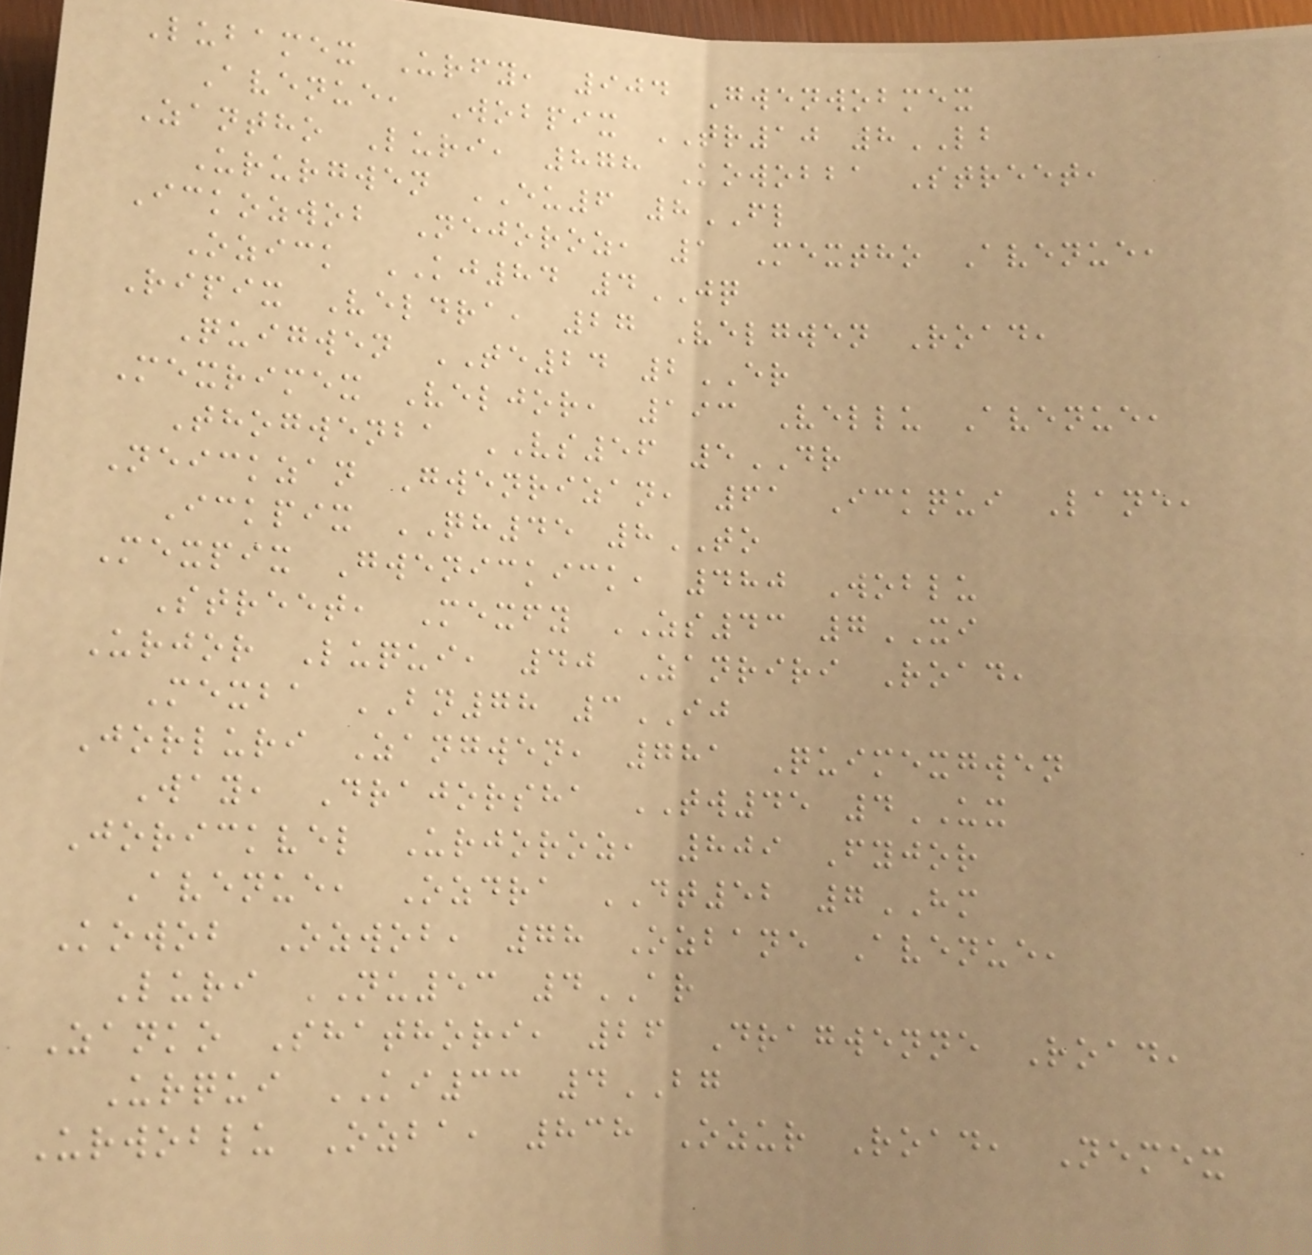Lubamex Urfy, 904 Gwenwobmex
Avenue, Wobpix TR10 8LB
Zantho Luri, 878 Kowobba Street,
Ururgwen EU6 8FL
Ickozwob Nejoroz, 1 Mextho Avenue,
Ozick KJ84 4JQ
Ripix Veldra, 27 Velgwen Road,
Quigwen TE24 2ER
Mexrimex Veljor, 193 Vellu Avenue,
Thogwenba VS56 5DR
Neickzan Gwenrizan, 61 Ickqui Lane,
Ickpix QH45 8TO
Mexpix Gwenickick, 480 Woblu
Street, Mexfy ZS43 7XI
Urjor Luqui, 40 Zanriri Road,
Mexba BN78 3IJ
Jorluri Zangwen, 781 Quimexgwen
Way, Drajorsha TW45 4UX
Jorickvel Urjoroz, 809 Fyjor
Avenue, Ozdra DT52 7HM
Kowob Ozwob, 78 Ozbane Avenue,
Luri NU53 4AR
Zanko Shathori, 26 Dragwenne Road,
Urqui KI33 4BG
Urwoblu Ozba, 838 Ozur Road, Nemex
